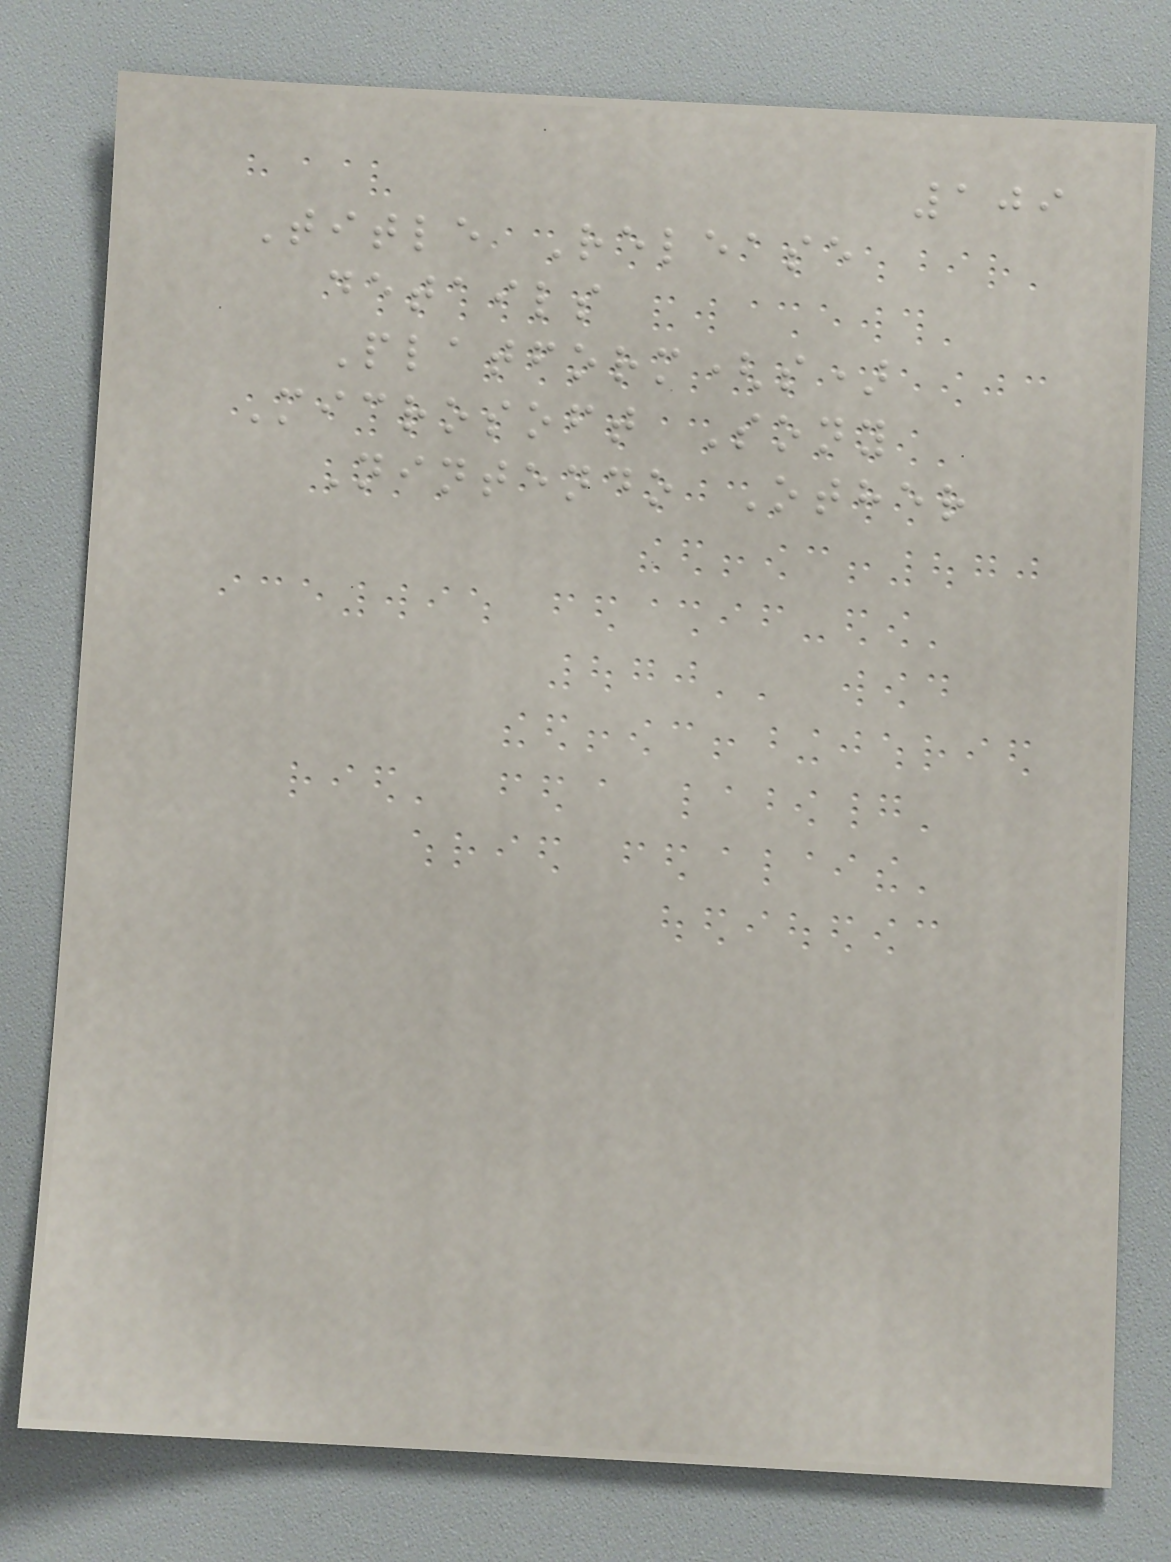109
Title Release
details
Platform(s)
Microsoft Sony
Nintendo Other
